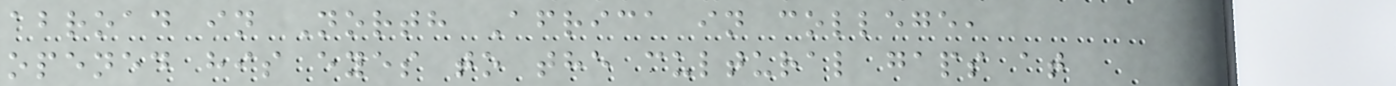abroad in North Africa in college,
opened his eyes to the cultural gaps at
